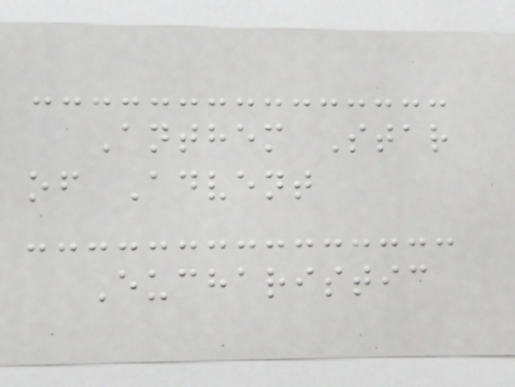Anthem Star
of Advent
Eucharistic
